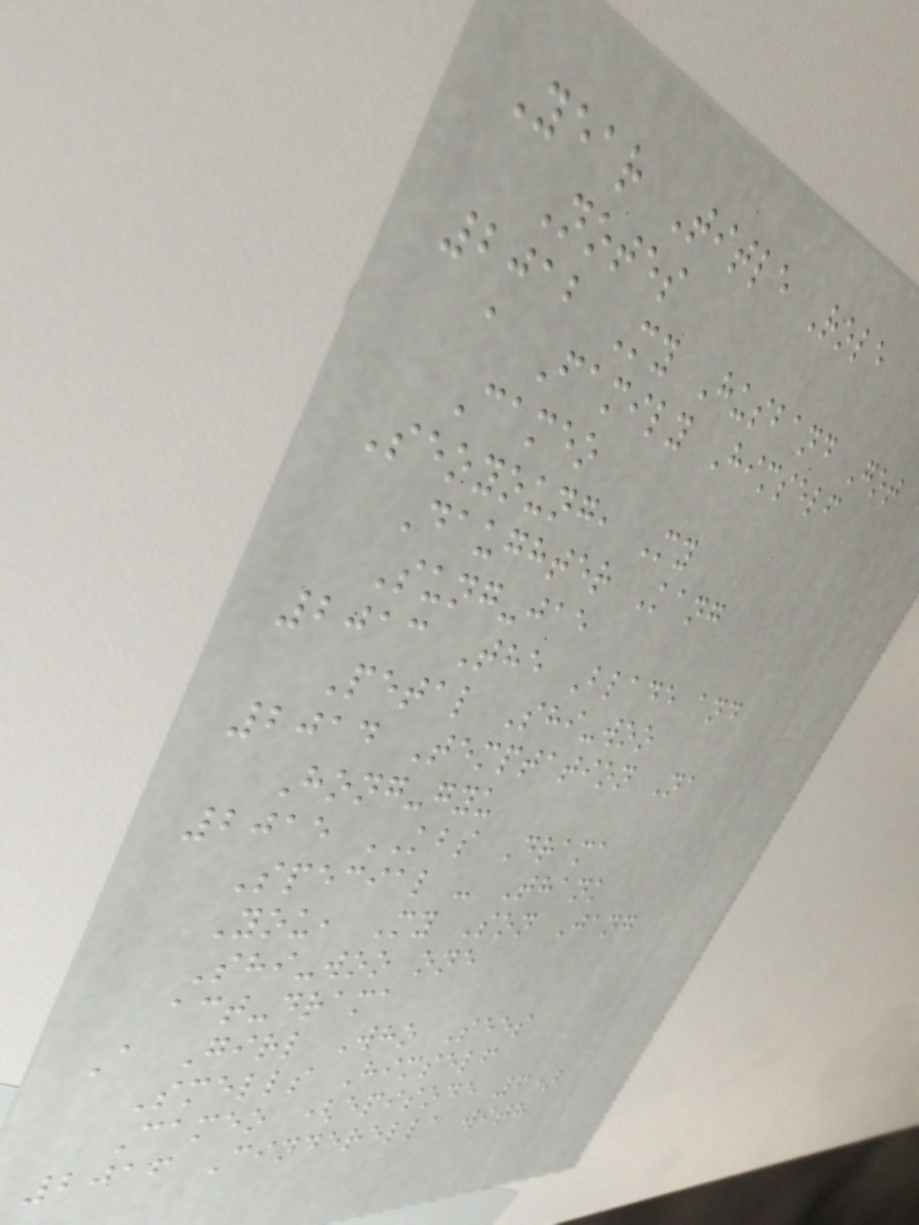Year Title Role
Notes
2012 My Husband Got
a Family Himself
Cameo
Seoyoung, My
Daughter Kang
Sung-jae
2013 The Blade and
Petal Shi-woo
2014 Temptation Na
Hong-gyu
2015 KBS Drama
Special - Thank
You, My Son Jang
Shi-woo one
act-drama
A Girl Who Sees
Smells Himself
Cameo (episode 6)
2016 Cinderella with
